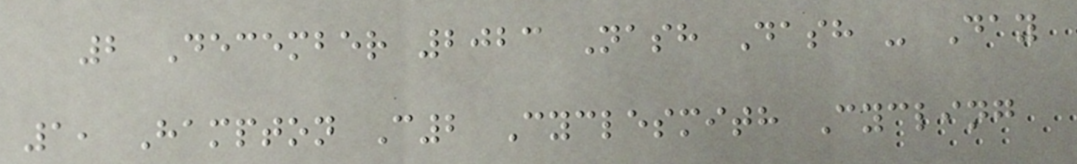2 December 2023 Nash Dash - Day
1, Hampton C2 Cyclesmith Cycling
